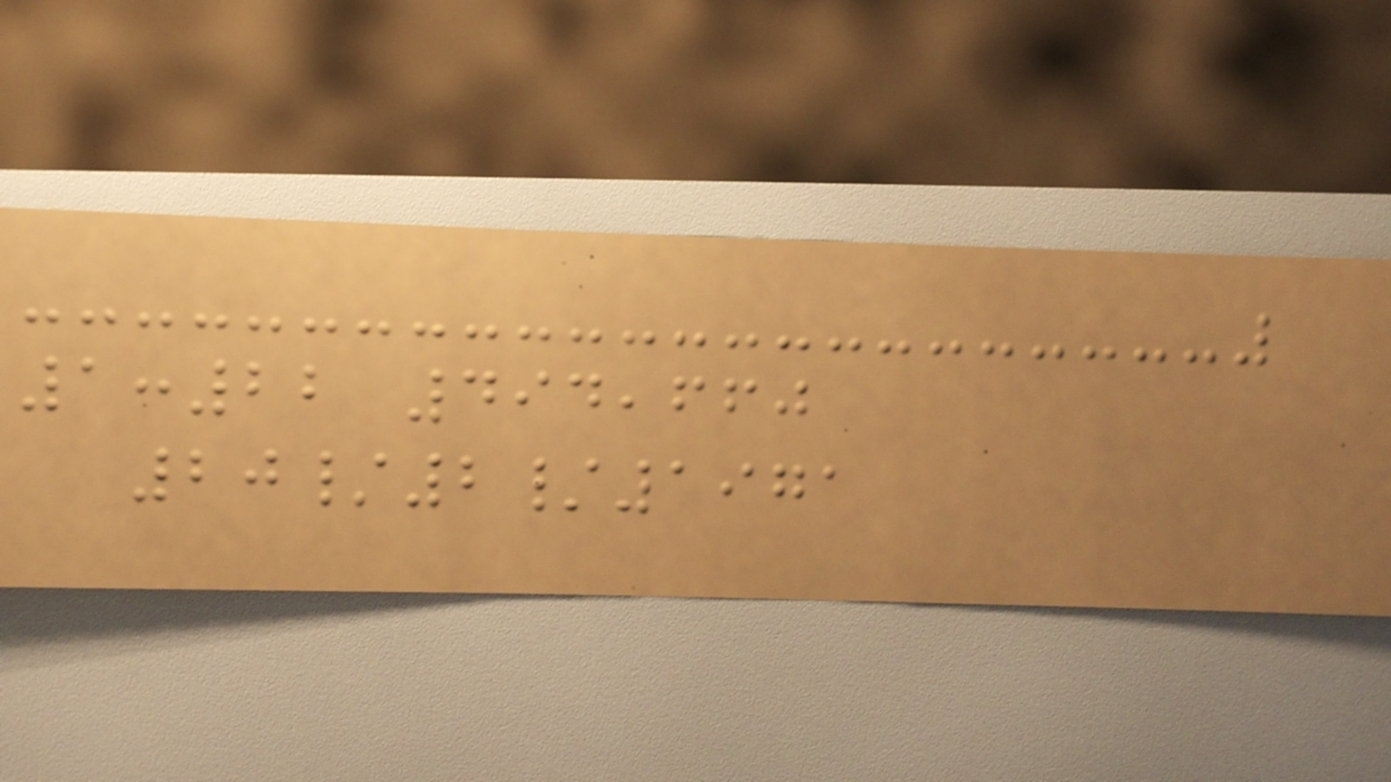1:22 494,660
20/2/1971
